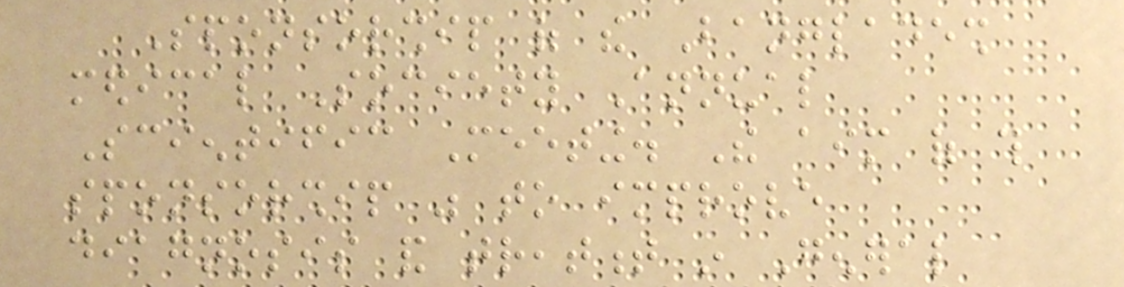Sponsorship of the Bangladesh
medical Society Annual
Scientific Meeting. The aim of this
sponsorship was to improve
diagnosis and treatment in General
